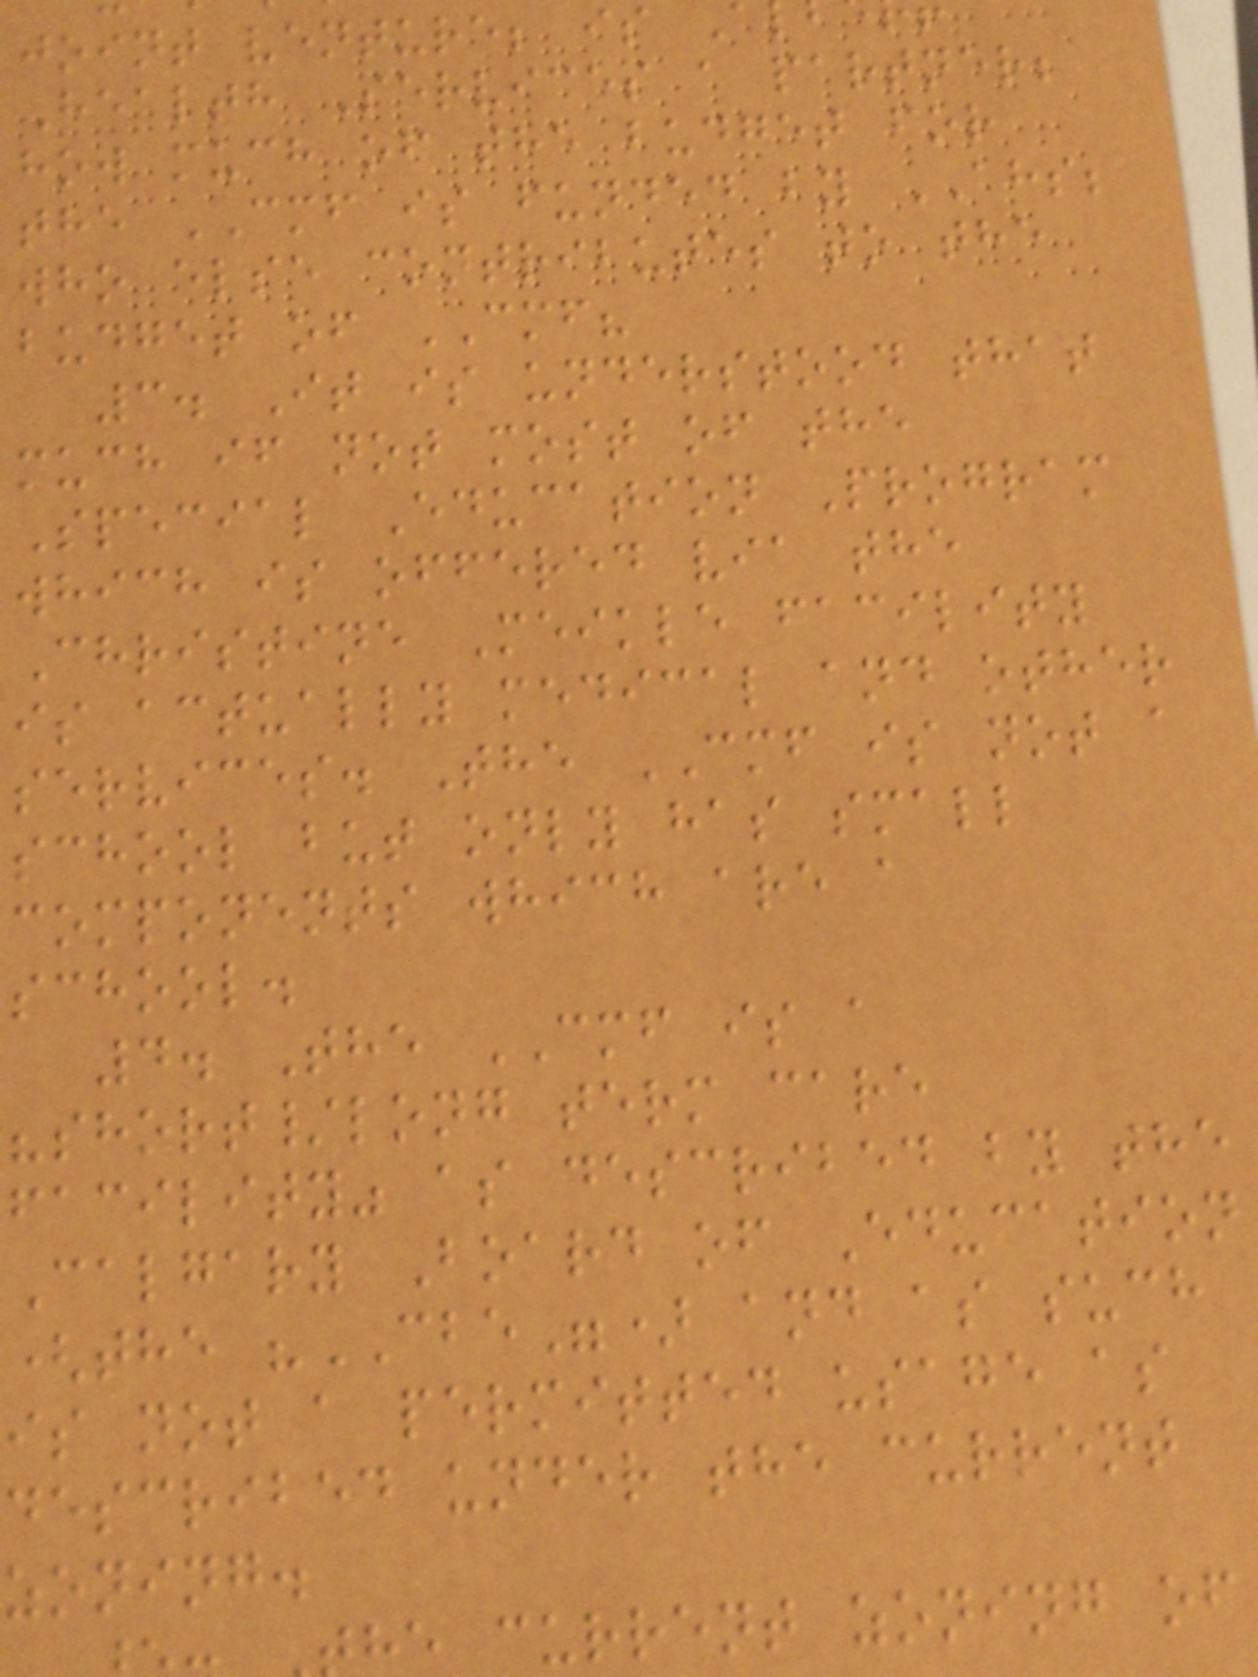joint venture; is
Health Services a partner;
how much of the budget for
the CMF is funded by AHS;
who else contributes to the
budget of CMF?
3. It is understood that
much if not most of the
Special Education Program
which is offered via the
Christine Meikle facility
is actually medical and other
services. The CMF is not a
school but only has small
components which are a
school.
4. The CMF is a
"short/long term care
facility" as described by the
Calgary Board of Education
(the "CBE") and as such
is not a permitted usage as
described under the current
zoning.
e current zoning of
